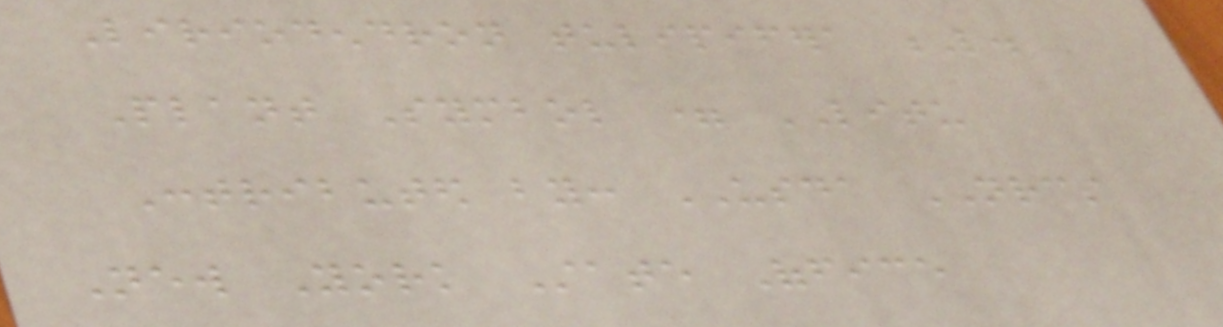Liriodendron tulipifera L.
Plant Symbol = LITU
Contributed by: USDA NRCS
New York State Office
